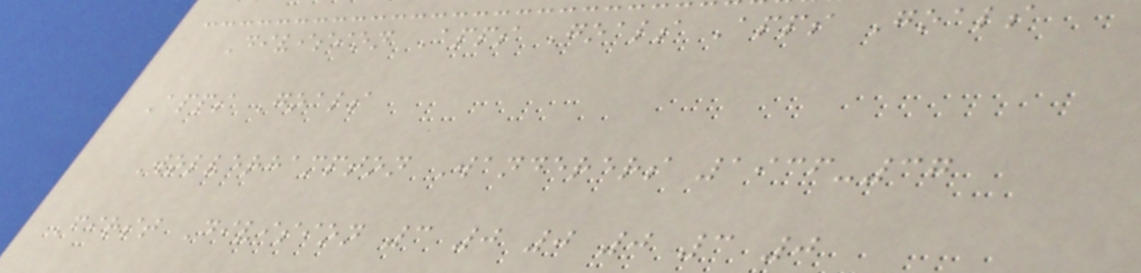Division Apps Goals Apps Goals
Apps Goals
Wolverhampton Wanderers 1936-37
First Division 3 0 0 0 3 0
